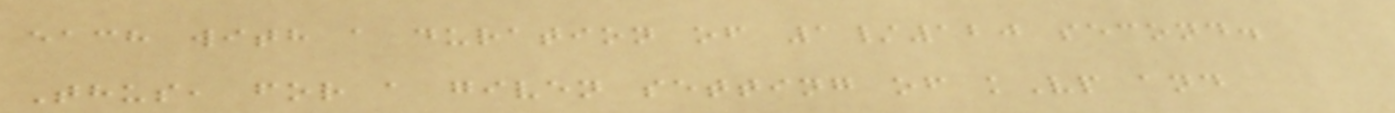each with a duration of 1/120 second.
Thus, for a given setting of kVp and
